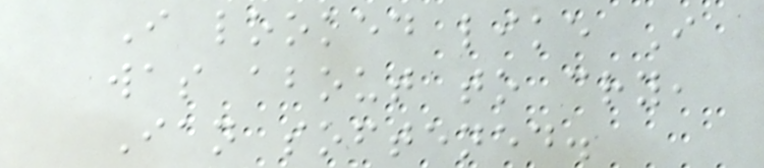I looked like I
was about to cry,
Ian softened.
